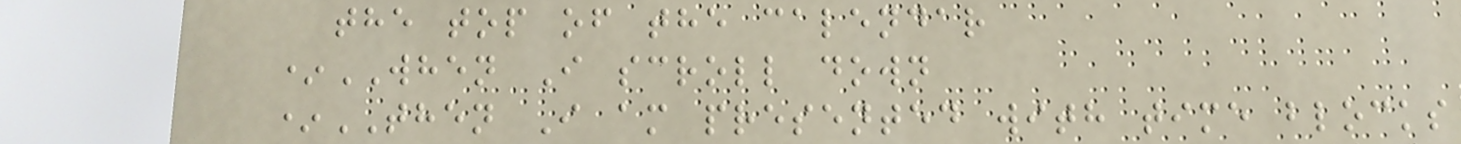the top of the calendar
*WHEN I scroll down
*THEN I am presented with time blocks
